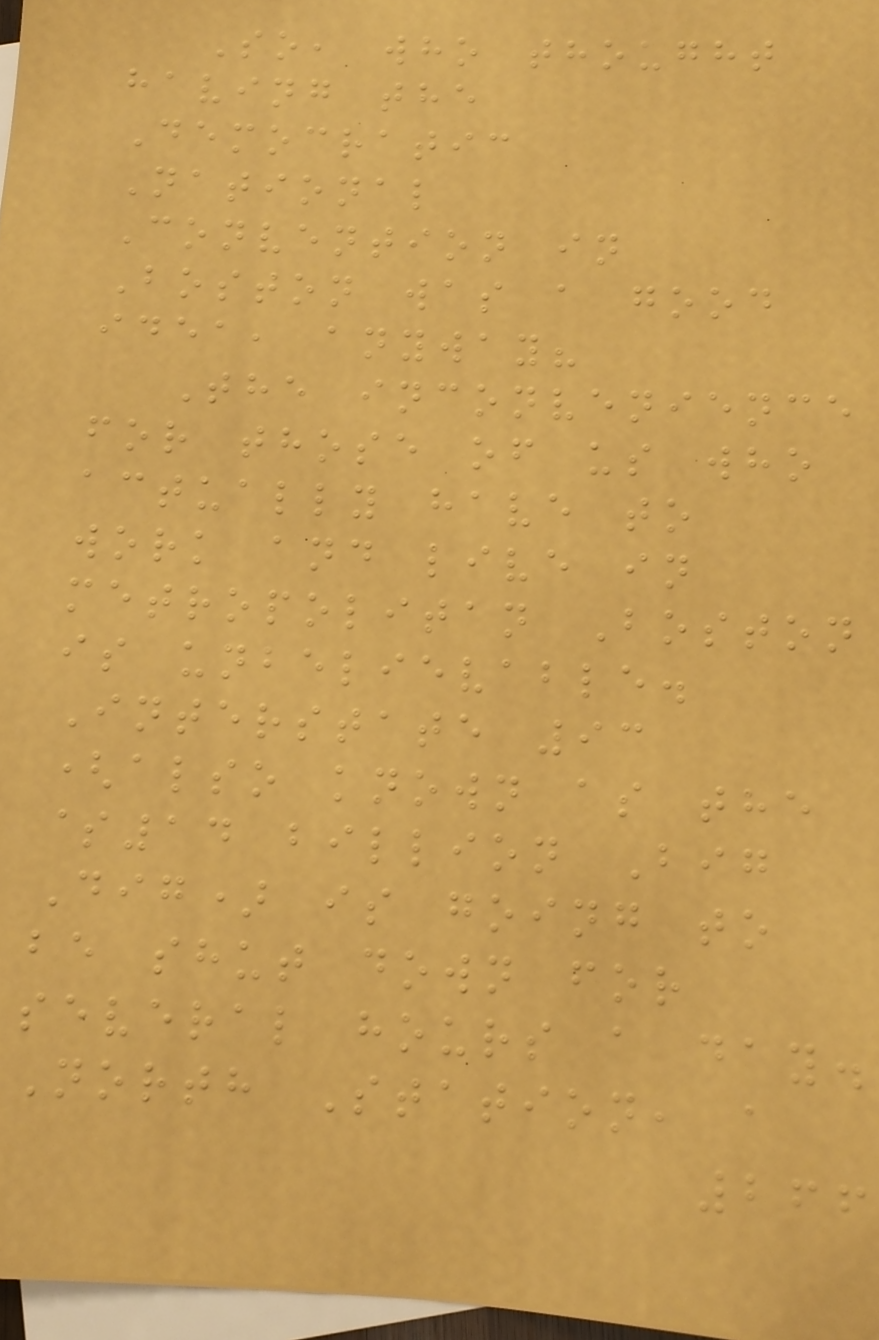So, who thought
having the
Democratic
National
Convention in
Boston was a good
idea, anyway?
The inconvenience
for those of us who
actually have to
work and live in
metropolitan Boston
is unbelievable.
Interstate 93
(also known as the
$14 billion Big
Dig) is going to
be shut down for
several hours a day.
North Station, a
266
